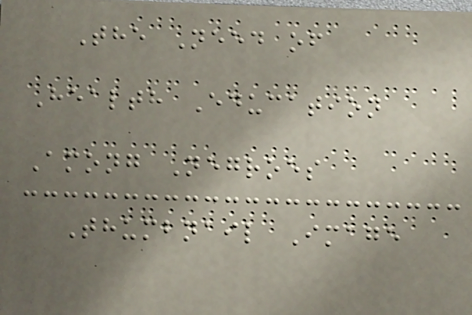The Need of
Health Education
Among Negroes
Thumbnail Image
